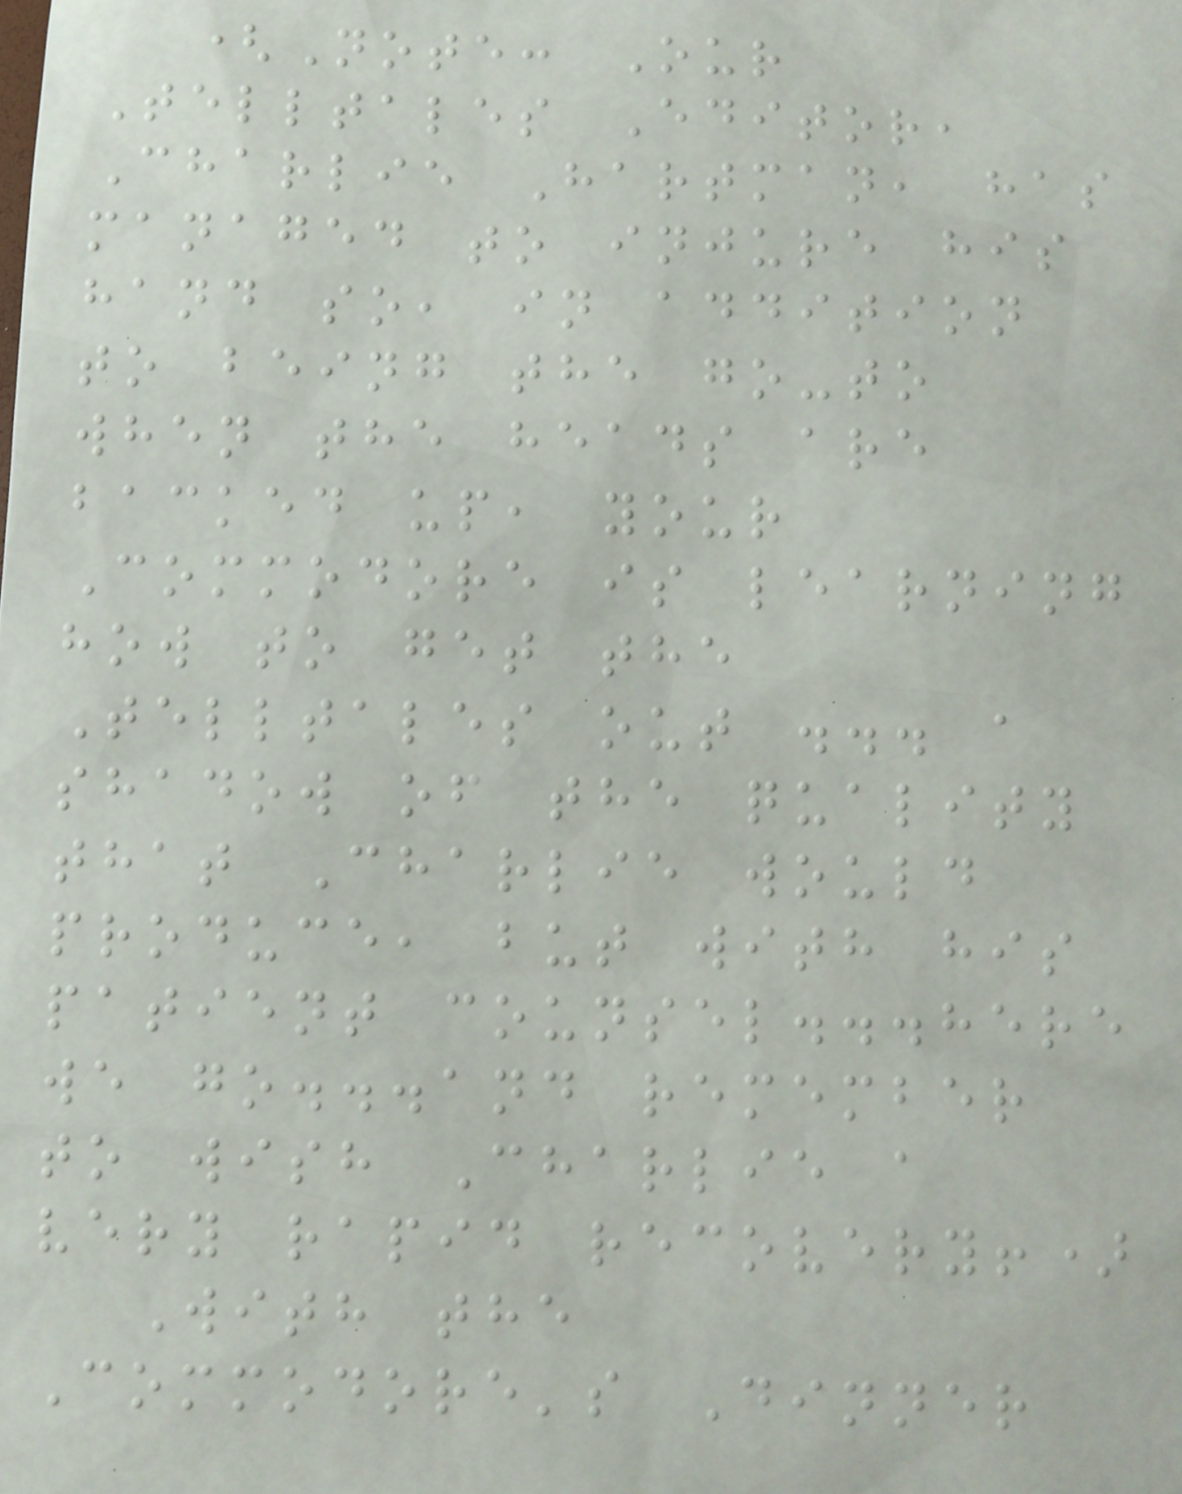(Note: Our
Telltales Editor,
Charlie Hartman, has
managed to injure his
hand so, in addition
to being the go-to
when the heads are
backed up, your
Commodore is learning
how to get the
Telltales out ... a
shadow of the quality
that Charlie would
produce, but with his
patient counsel...here
we go...and remember
to wish Charlie a
very rapid recovery!)
With the
Commodore's Dinner
